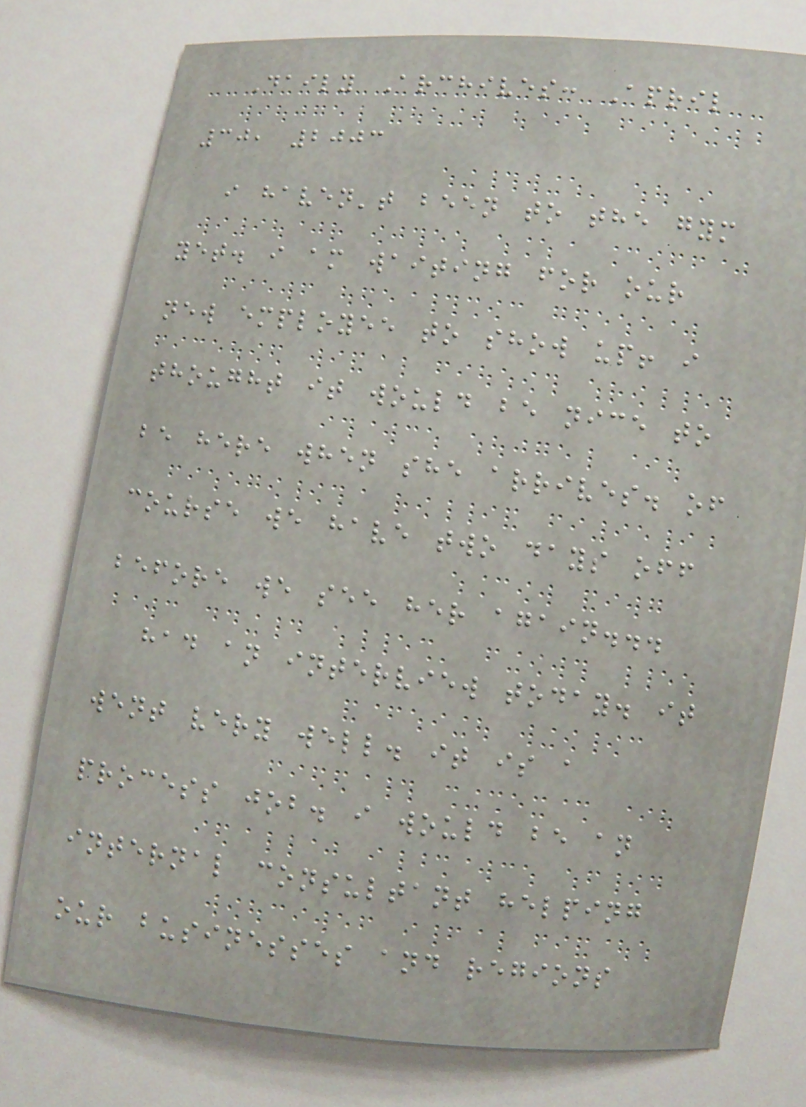Daily Archives: April
30, 2003
i haven't been to the gym
yet. i am waiting for our
new employee to show up! i
thought it would be nice to
be here when she arrives. of
course we have two days off
before we see her again...
had an interview today. it
went very well. it is a
process job. i would be an
internal consultant helping
our businesses and regions
